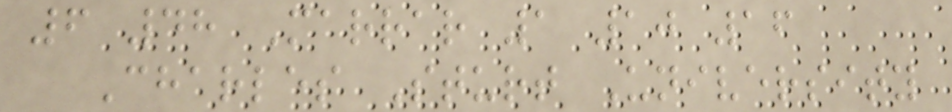6 48 Marrar 1 10 16
Charles Sturt University
